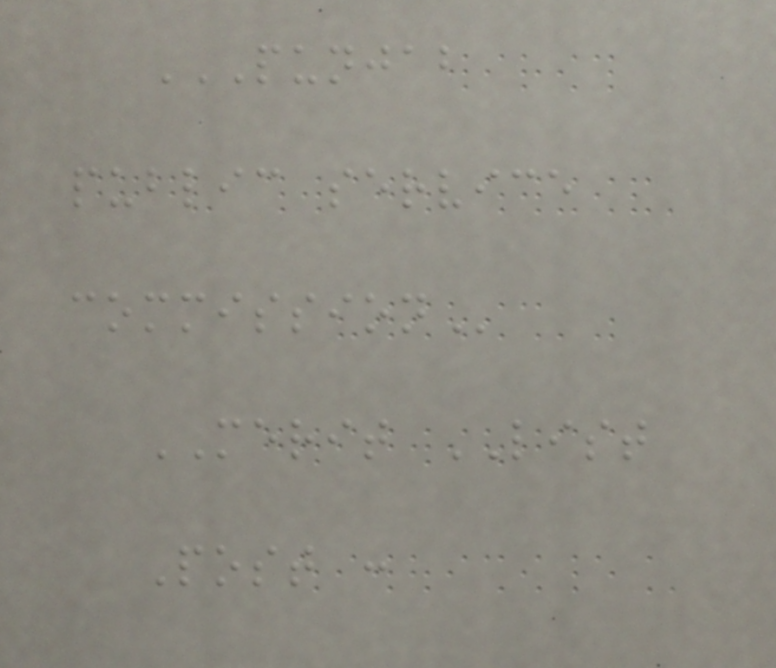PUNJAB
PUBLIC SERVICE
COMMISSION
MERIT LIST
Post :
